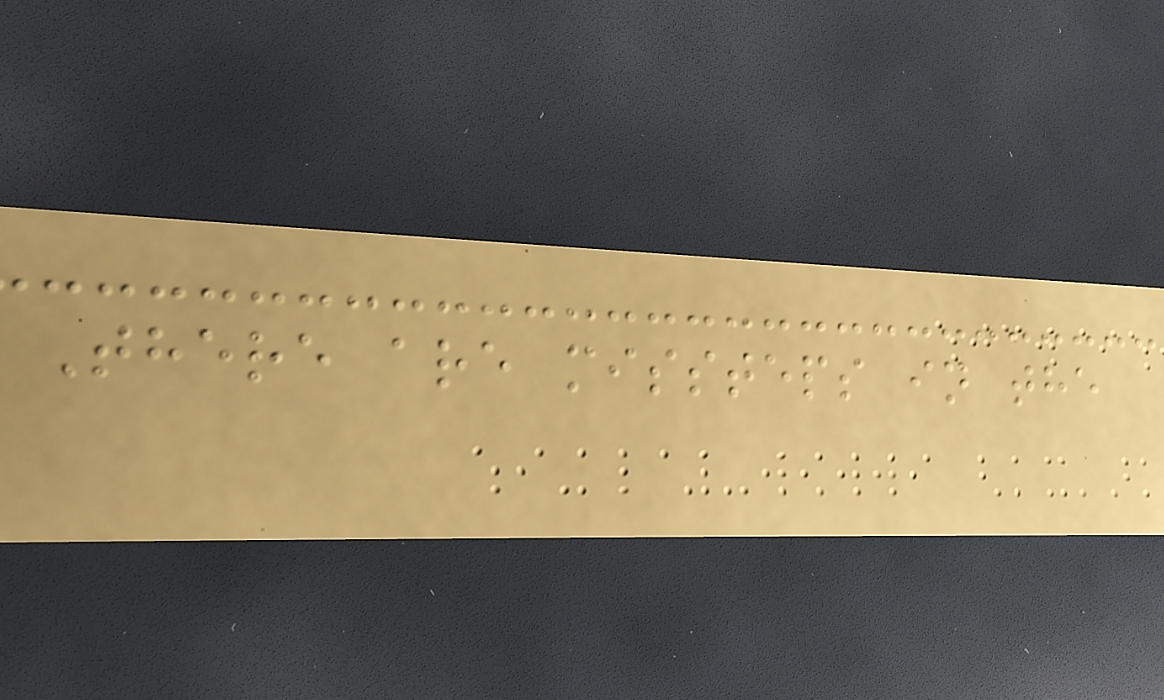There are missteps in the
